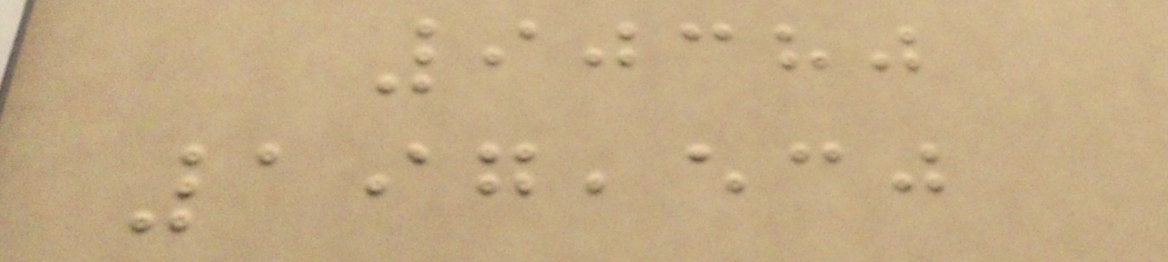90380
197,530
